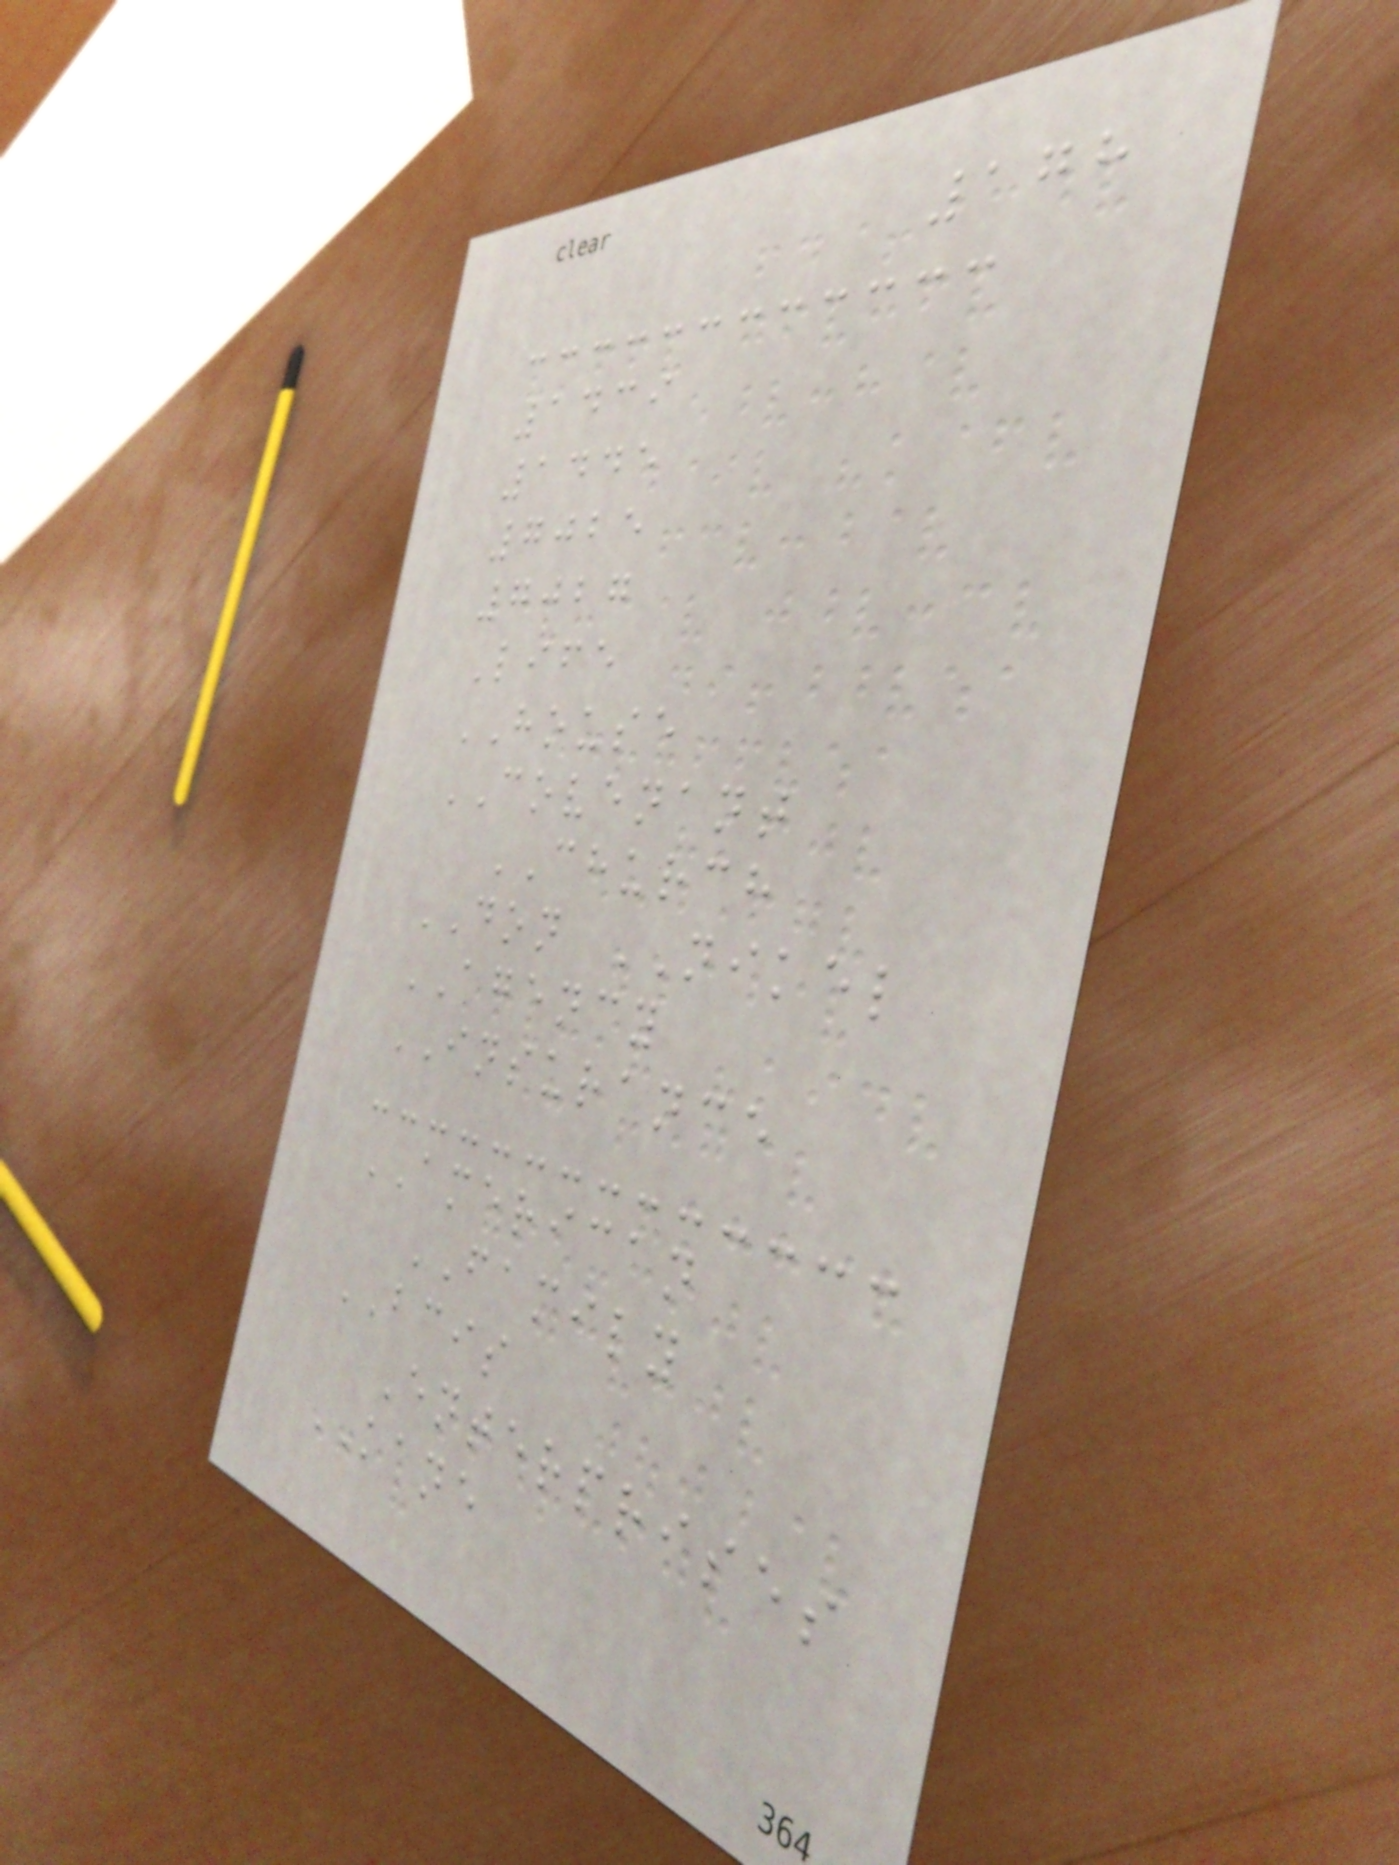178
1439
1445
7025
7027
Life
HOUSE
COVENANT
CHURCH
DON NIKEL
AGENCY
INSURANCE
AMERICAN
FAMILY
BCIS
Enterprises
KANE
